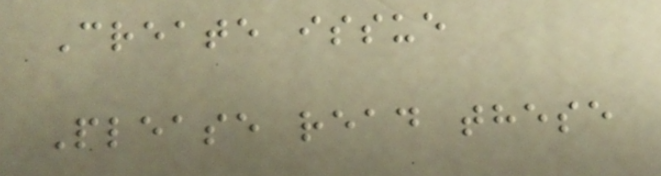Create issue
Please read these
